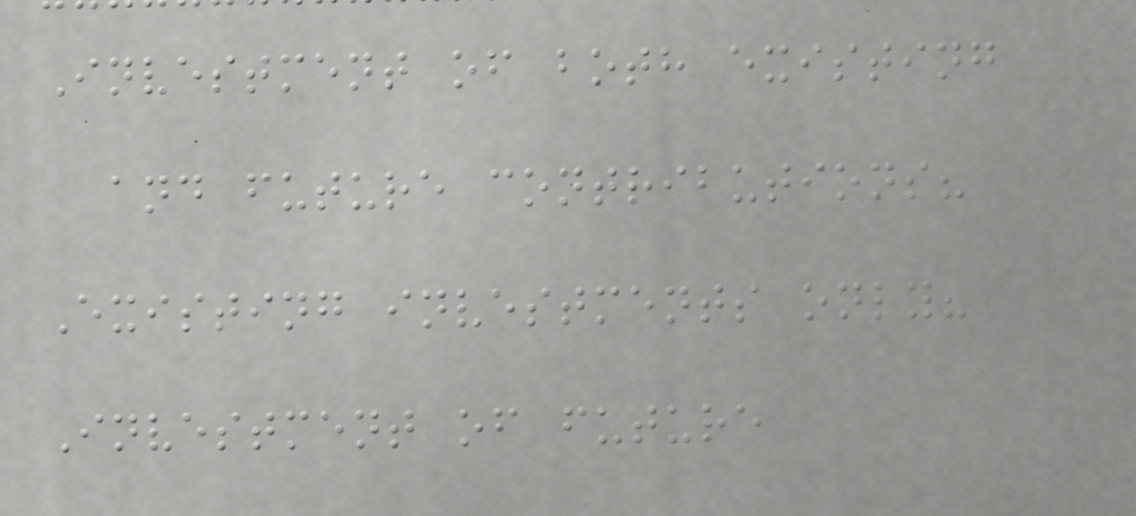Investment of both existing
and future contributions?
Existing investments only?
Investment of future
